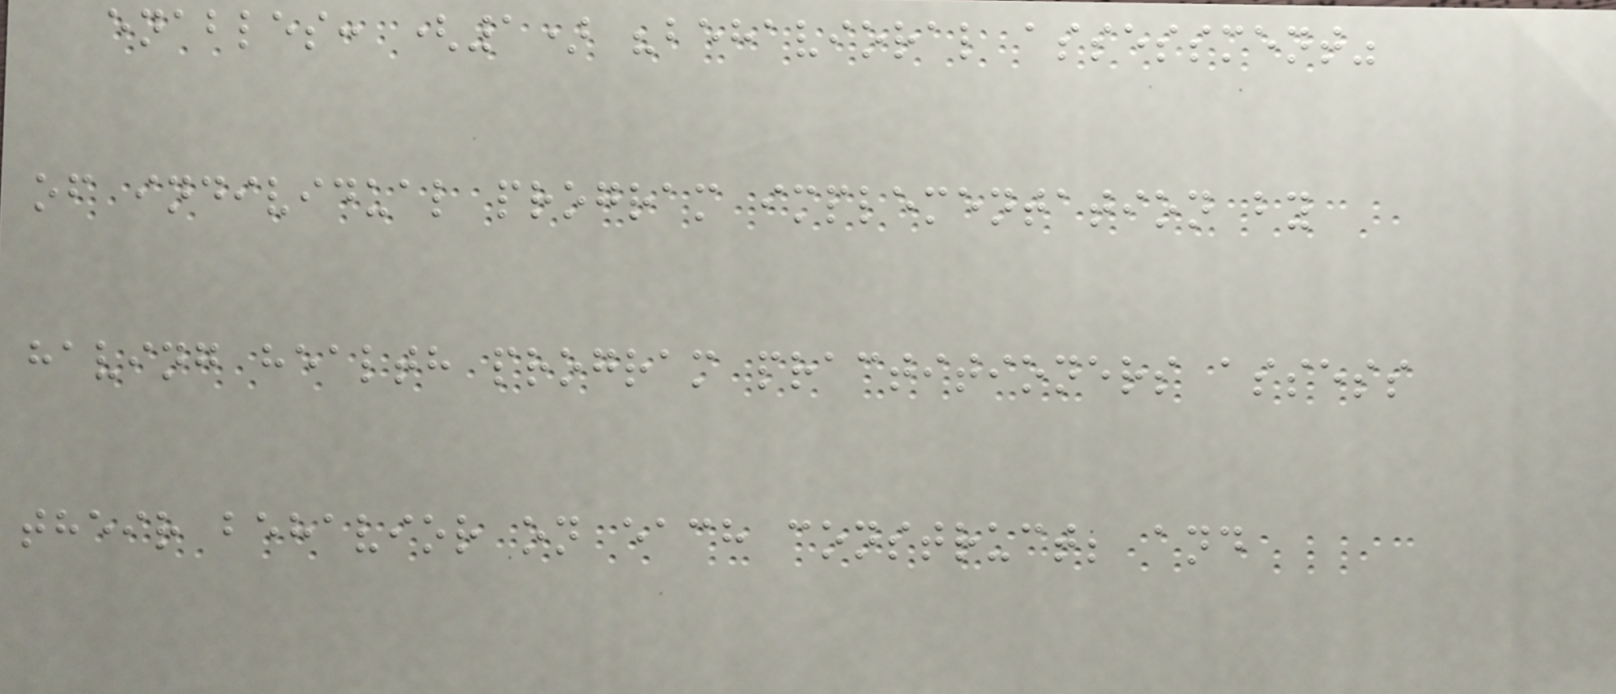enables: (1) "behavioral assessment"
of individual program implementation by
having health program practitioners assess
their behavior on each construct; and
